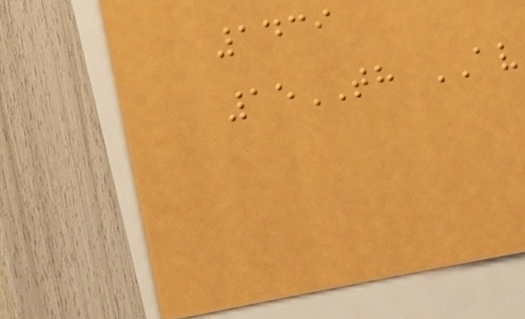1439
15TH AV
